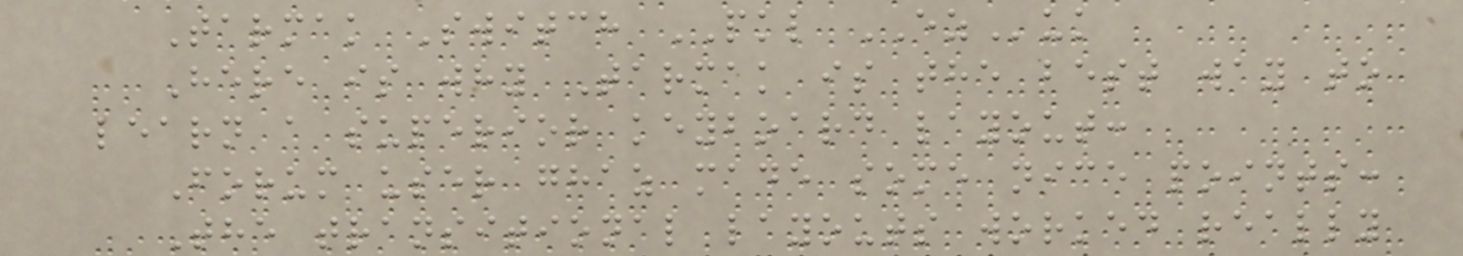Tarmak Switch PKL EZuk
Here is why Tarmak is the best way to
learn a superior keyboard layout:
Forum user ghaz made some nice points:
The transitional layouts worked really
